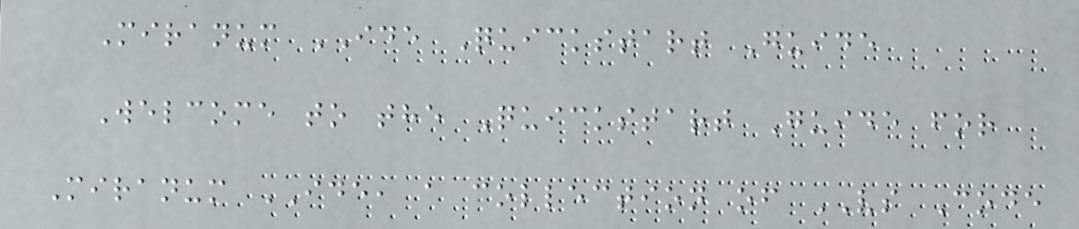Miranum IDE Quickstart Guide
Welcome to the Quickstart Guide for
Miranum IDE, a collection of VS Code
